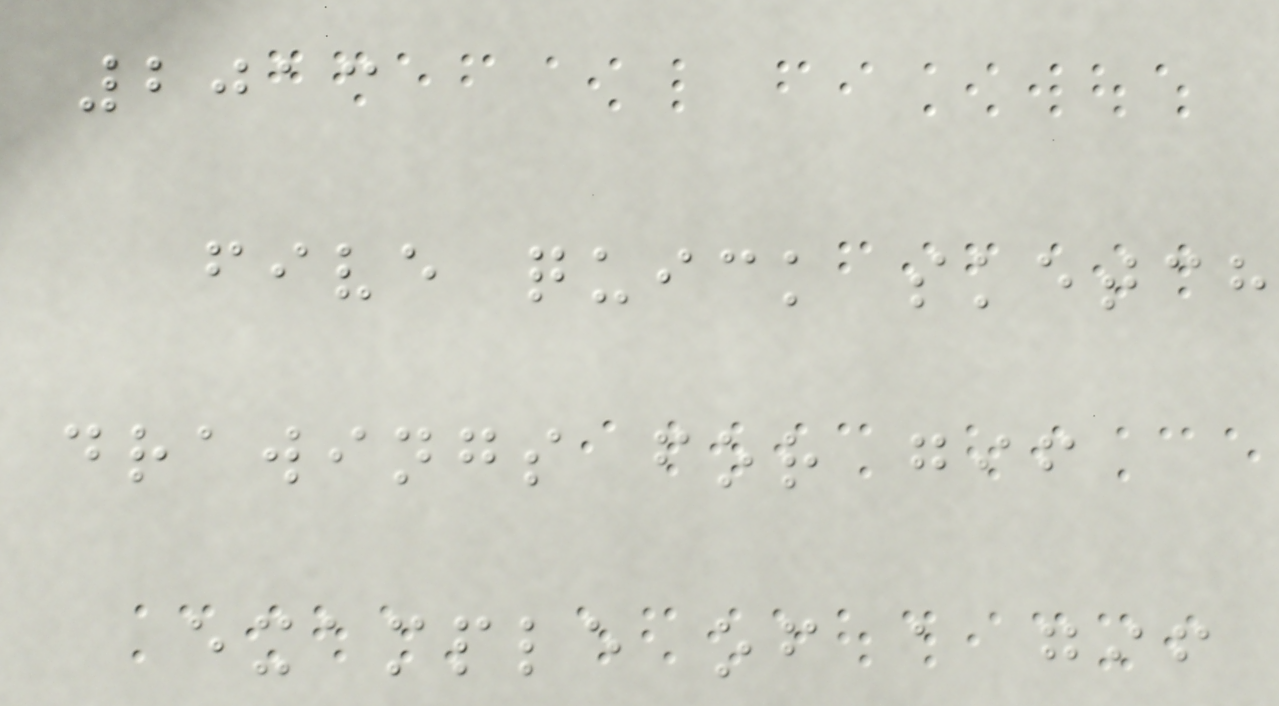2013
five quick sketch
drawings for gif
example of a gif
